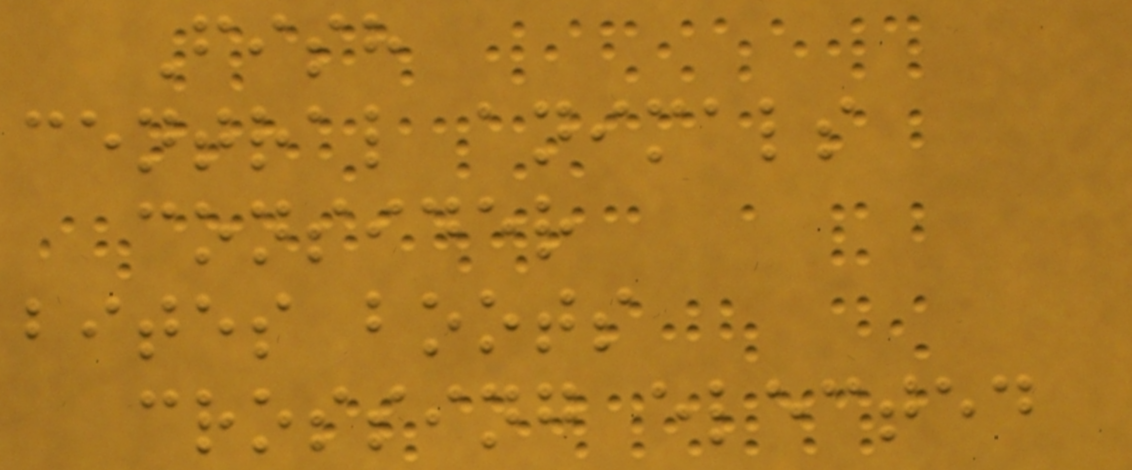Fish
central animals
consider
bites boots
crossing elected
